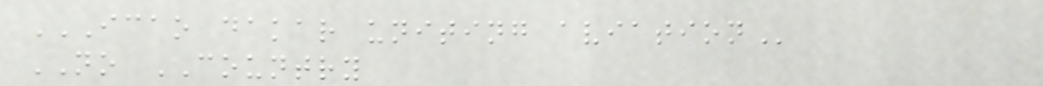ICAO DAKAR UNITING AVIATION
NO COUNTRY
